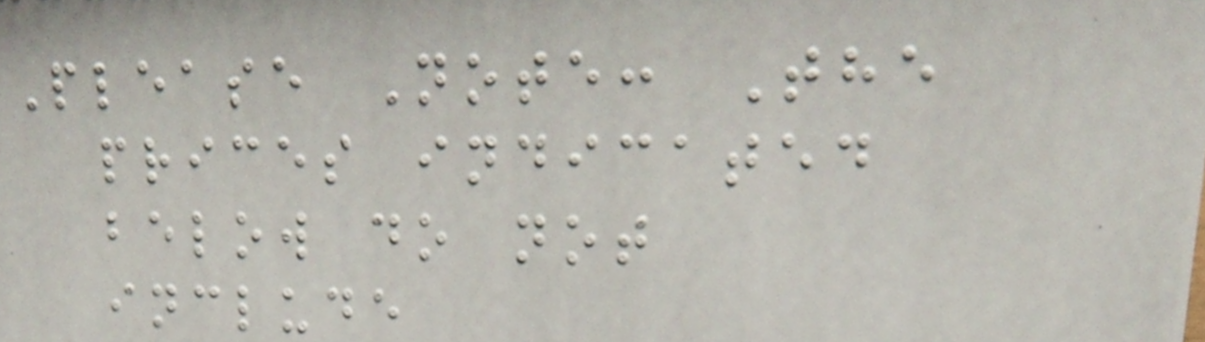Please Note: The
prices indicated
below do not
include
